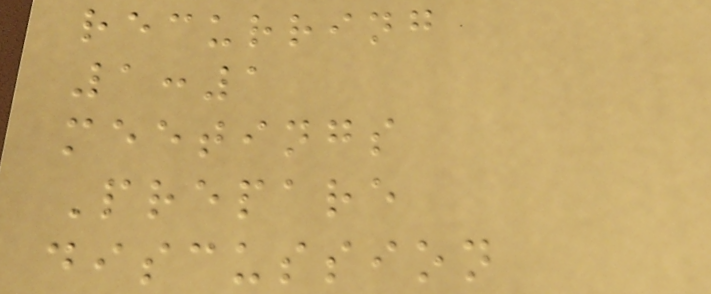recurring
1:1
meetings
Prepare
discussion
